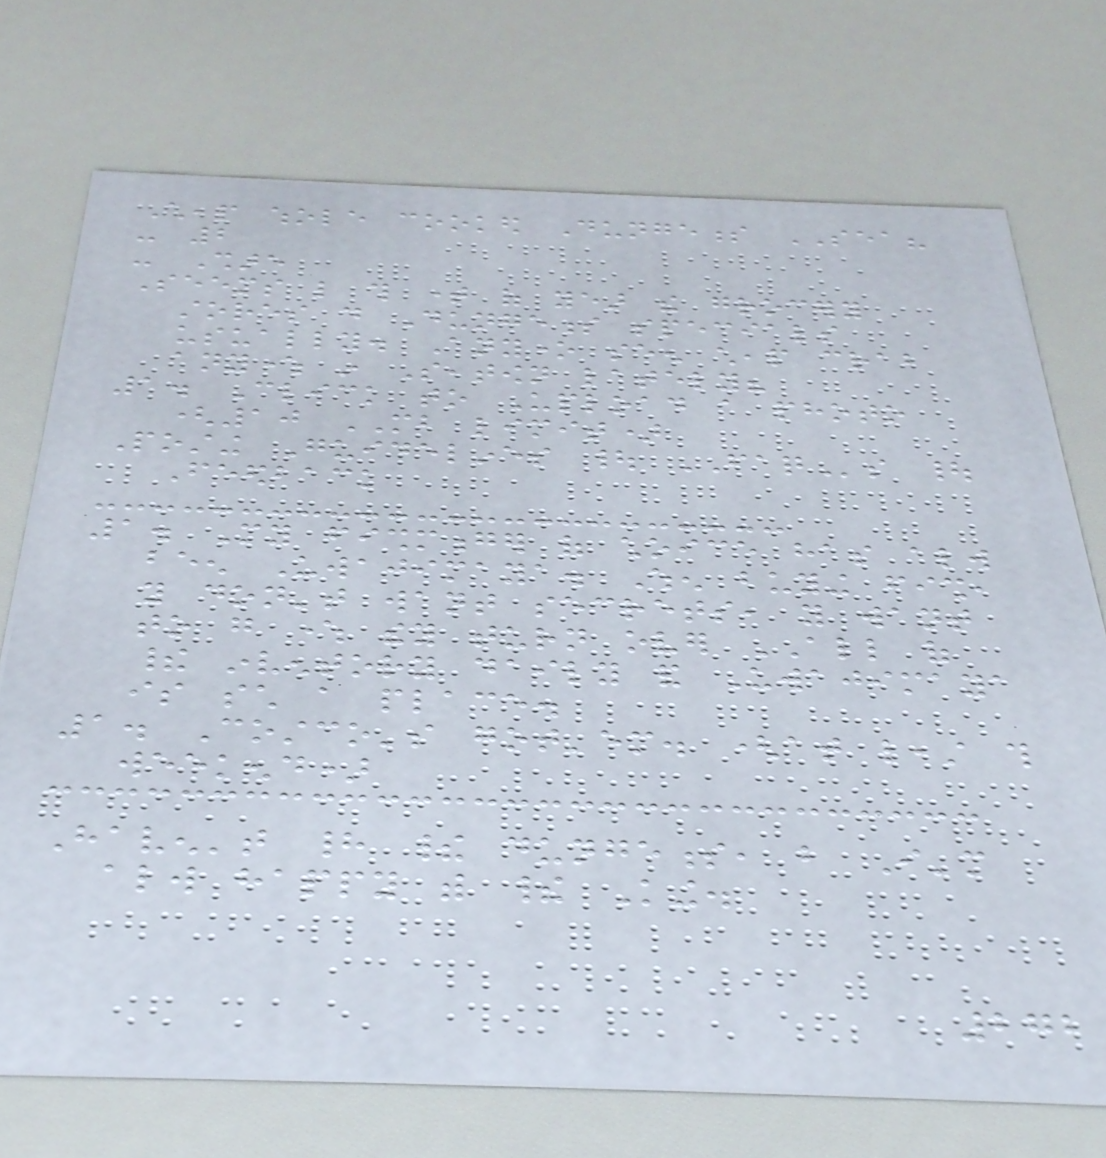Cheap whole cooked Dungeness SEA?
- 2
- Share
Seems like this time of year the grocery
stores do Dungeness specials
usually. Anyone seen cheap crab
anywhere in Seatown lately?
1. Click to Upload a photo
(10 MB limit)
Posting Guidelines | FAQs |
Feedback
1. My fishmonger of choice has always
been Uwajimaya. When buying fish,
you don't want secrets, you want
to go where they turn over ALL of
their inventory daily and Uwajimaya
is such a place.
1. Costco's got'em. (at least this
weekend)
Haven't had their dungeness, but I'm
always happy with their King.
272
